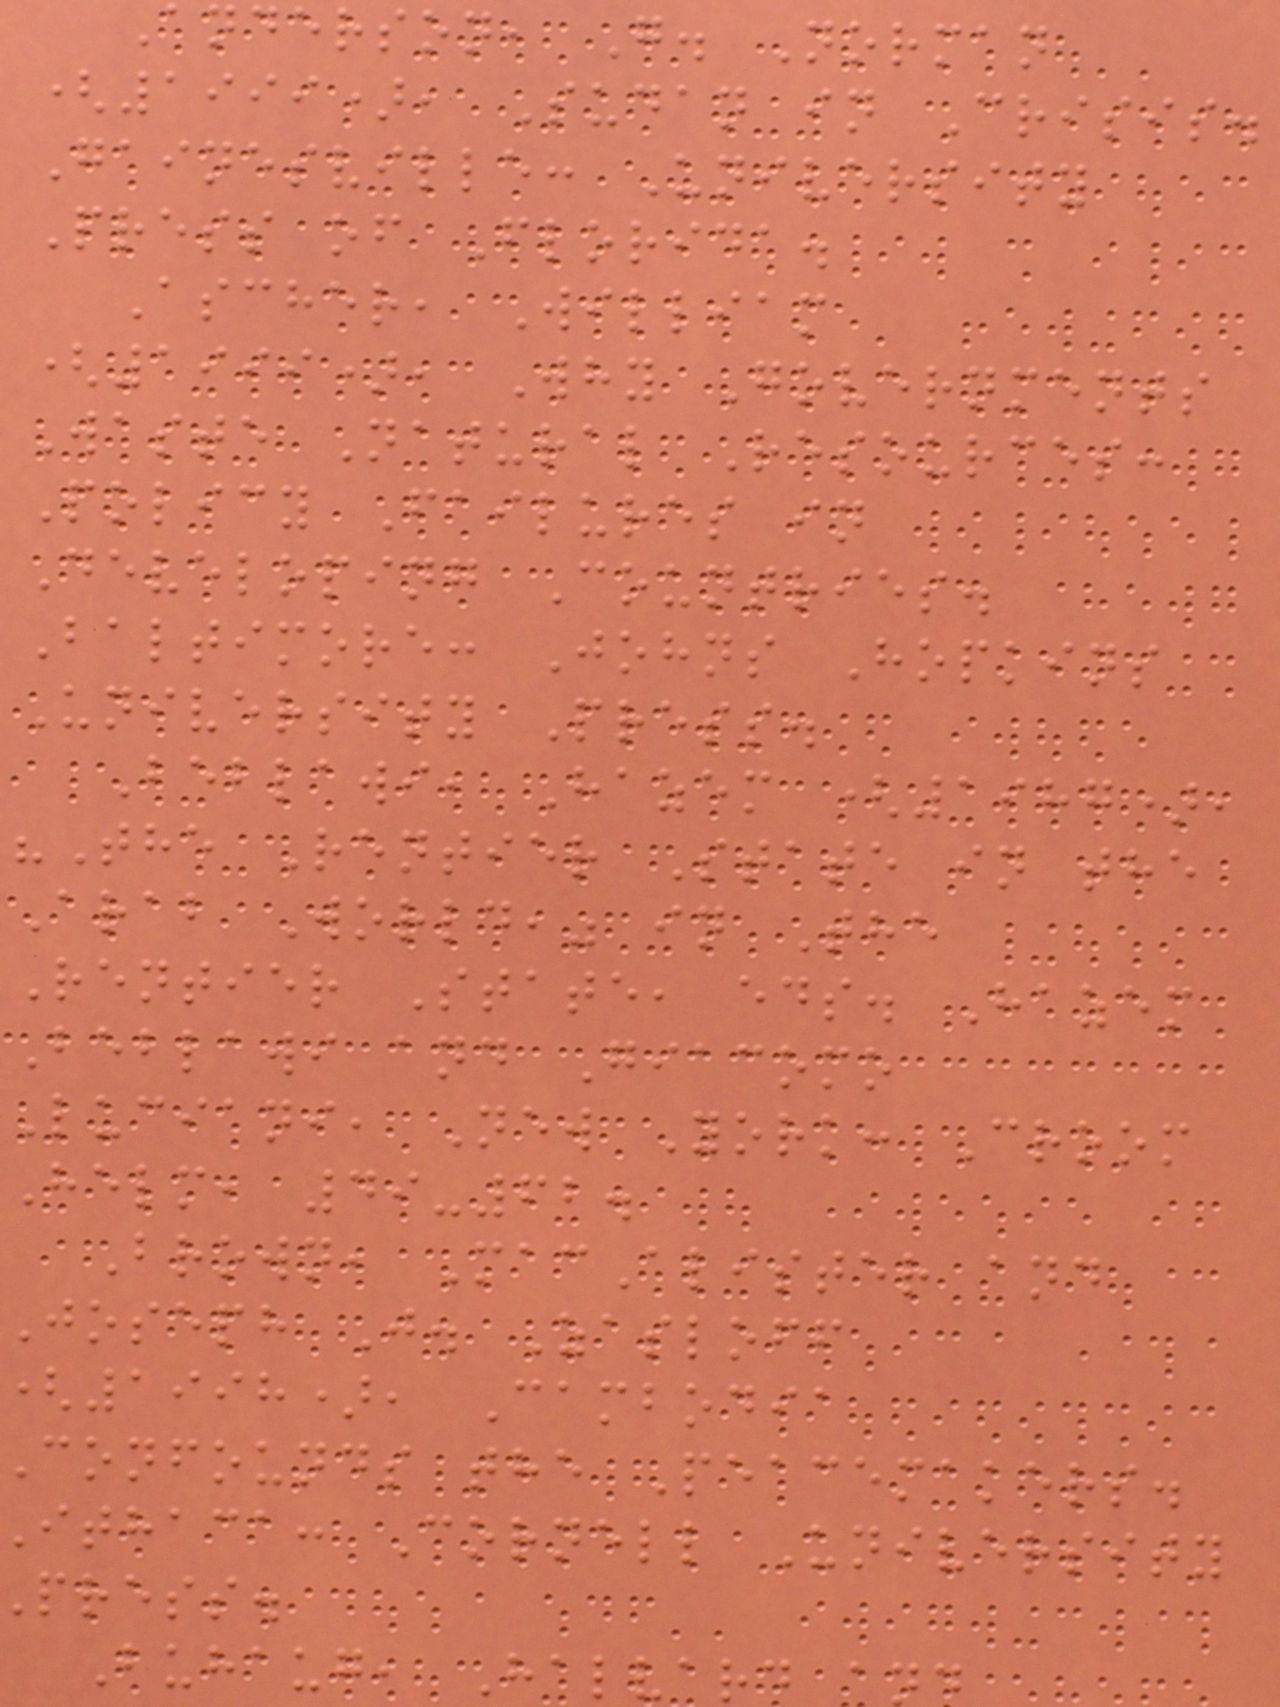Anderson, G. Norman
(1999), Sudan in Crisis.
Gainesville: University
Press of Florida.
Ascher, William
(1999), Why Governments
Waste Natural Resources:
Policy Failures in
Developing Countries.
Baltimore: Johns Hopkins
University Press.
Beblawi, Hazem (1987),
"The Rentier State in the
Arab World," in The
Rentier State, eds. Hazem
Beblawi and Giacomo
Luciani, New York: Croom
Helm, 49-62.
Brown, MacAlister and
Joseph J. Zasloff
1998), Cambodia
confounds the Peacemakers.
ithaca: Cornell University
press.
Buhaug, Halvard a
